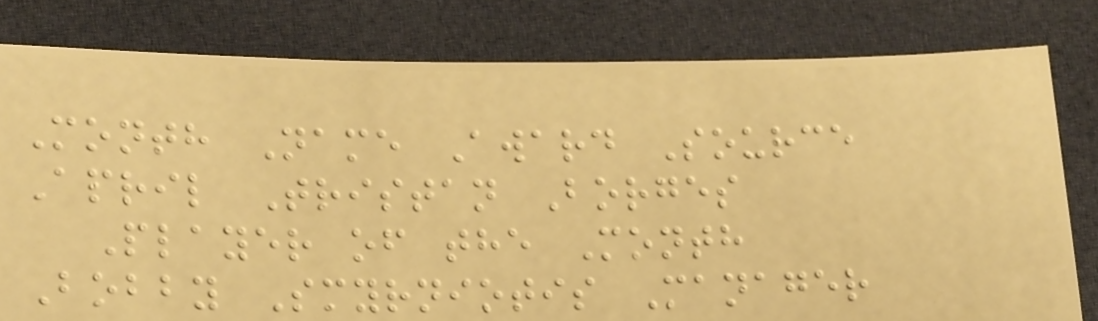Month Name Award Source
April Tristan Borges
Player of the Month
Bobby Smyrniotis Manager
